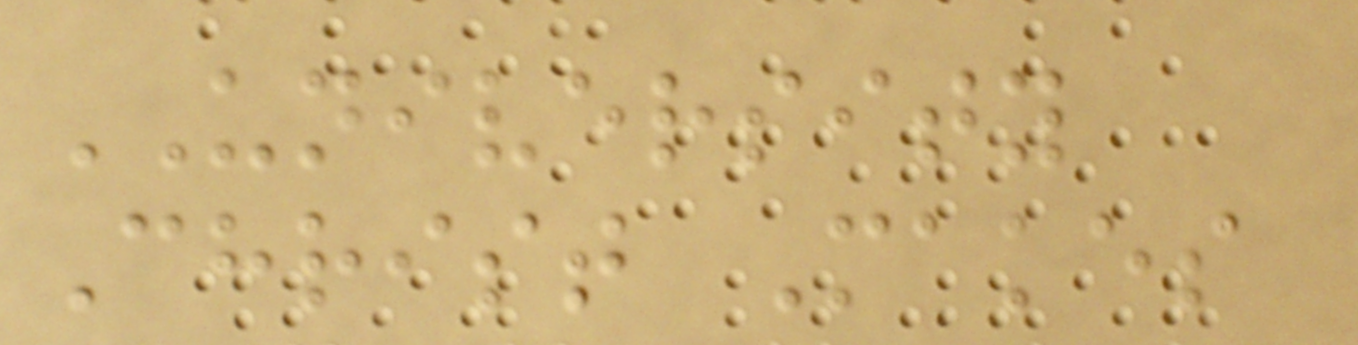UNIVERSITY
Christ Makes
